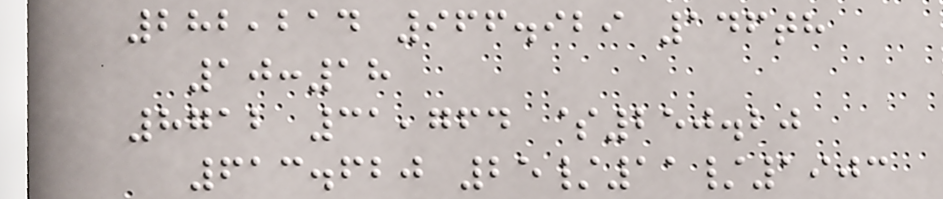282,214 966.929 146th
10:18
8712 31,764 $250.20
613.620 25/11/1903
